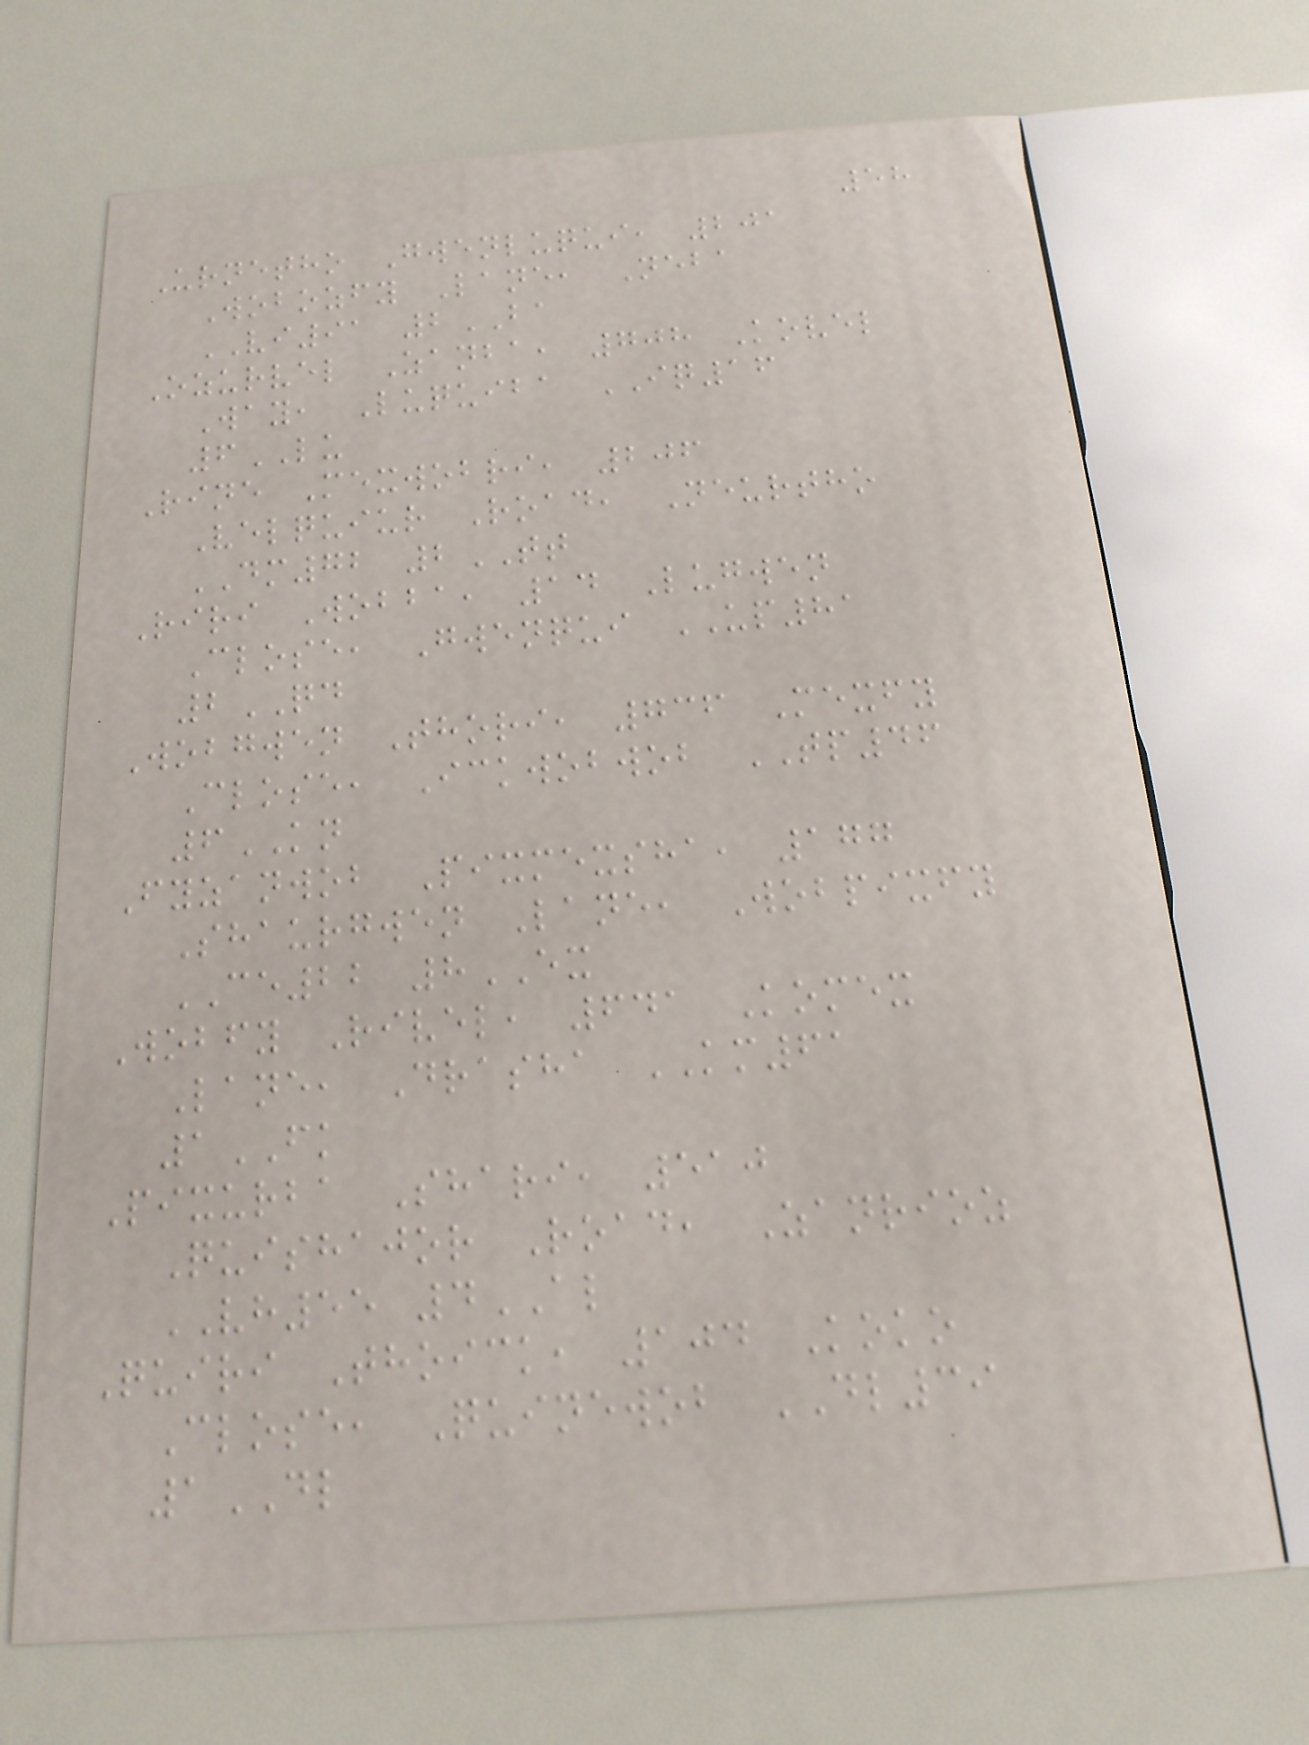58
Urnetho Gwenluqui, 201
Wobozfy Lane, Neba
VI91 2BA
Ozurvel Zanba, 708 Kovel
Way, Luquiba IQ16
6LU
Rine Mexwobri, 206
Velquiur Road, Neurtho
DM72 2TT
Riri Wobba, 14 Lugwen
Close, Gwenqui UP81
2QD
Wobgwen Thori, 736 Mexfy
Close, Ickwobwob TP46
6KN
Fyzanwob Pixmexsha, 177
Shaurgwen Lane, Wobpixfy
CE22 8EX
Wobfy Rivel, 641 Komex
Lane, Drasha KM61
1FK
Pixurba Shari, 510
Quishajor Road, Zanrioz
VH55 4AL
Quiri Thoick, 104 Koko
Close, Quinewob DL39
1DL
